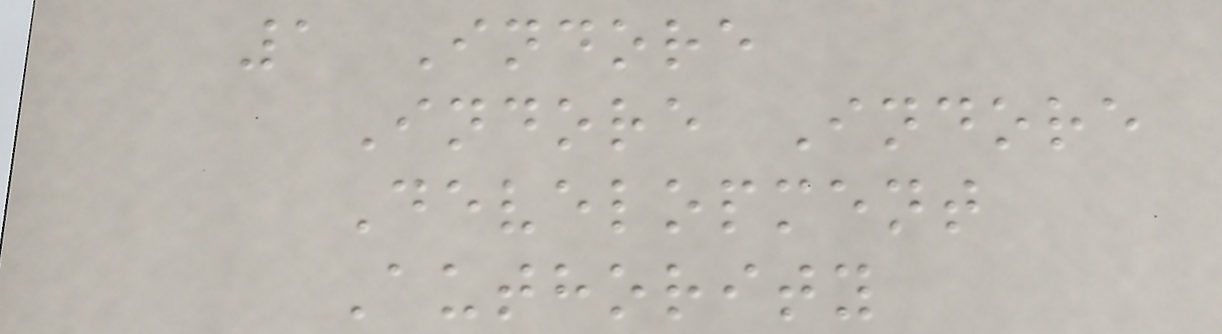1 Indore
Indore Indore
Development
Authority
